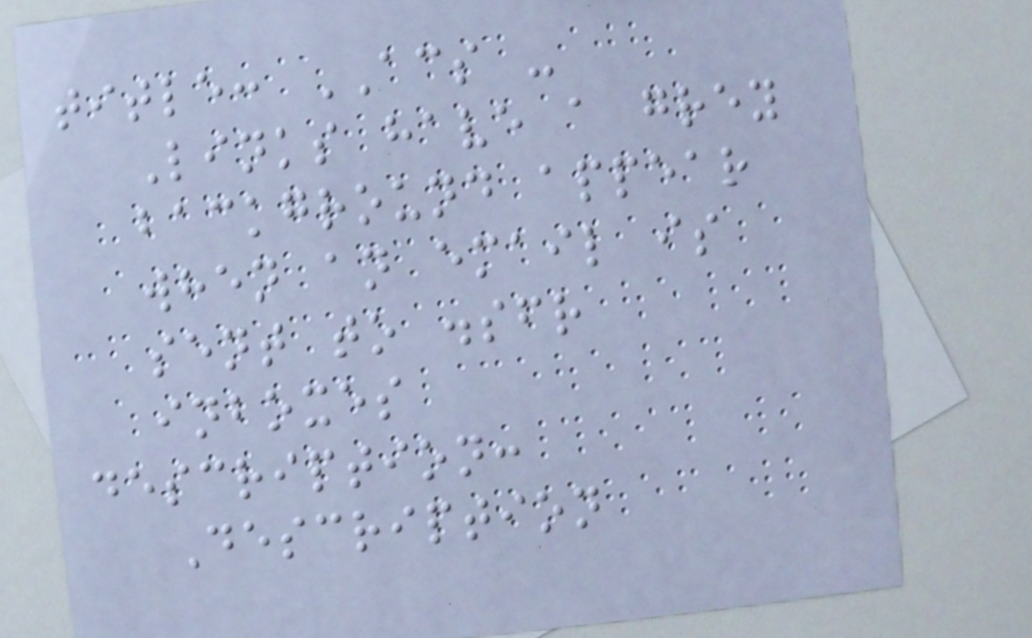title: ACS -
Links have a grey
background appear
when an email is
sent to .sfr
inboxes
description:
Description
